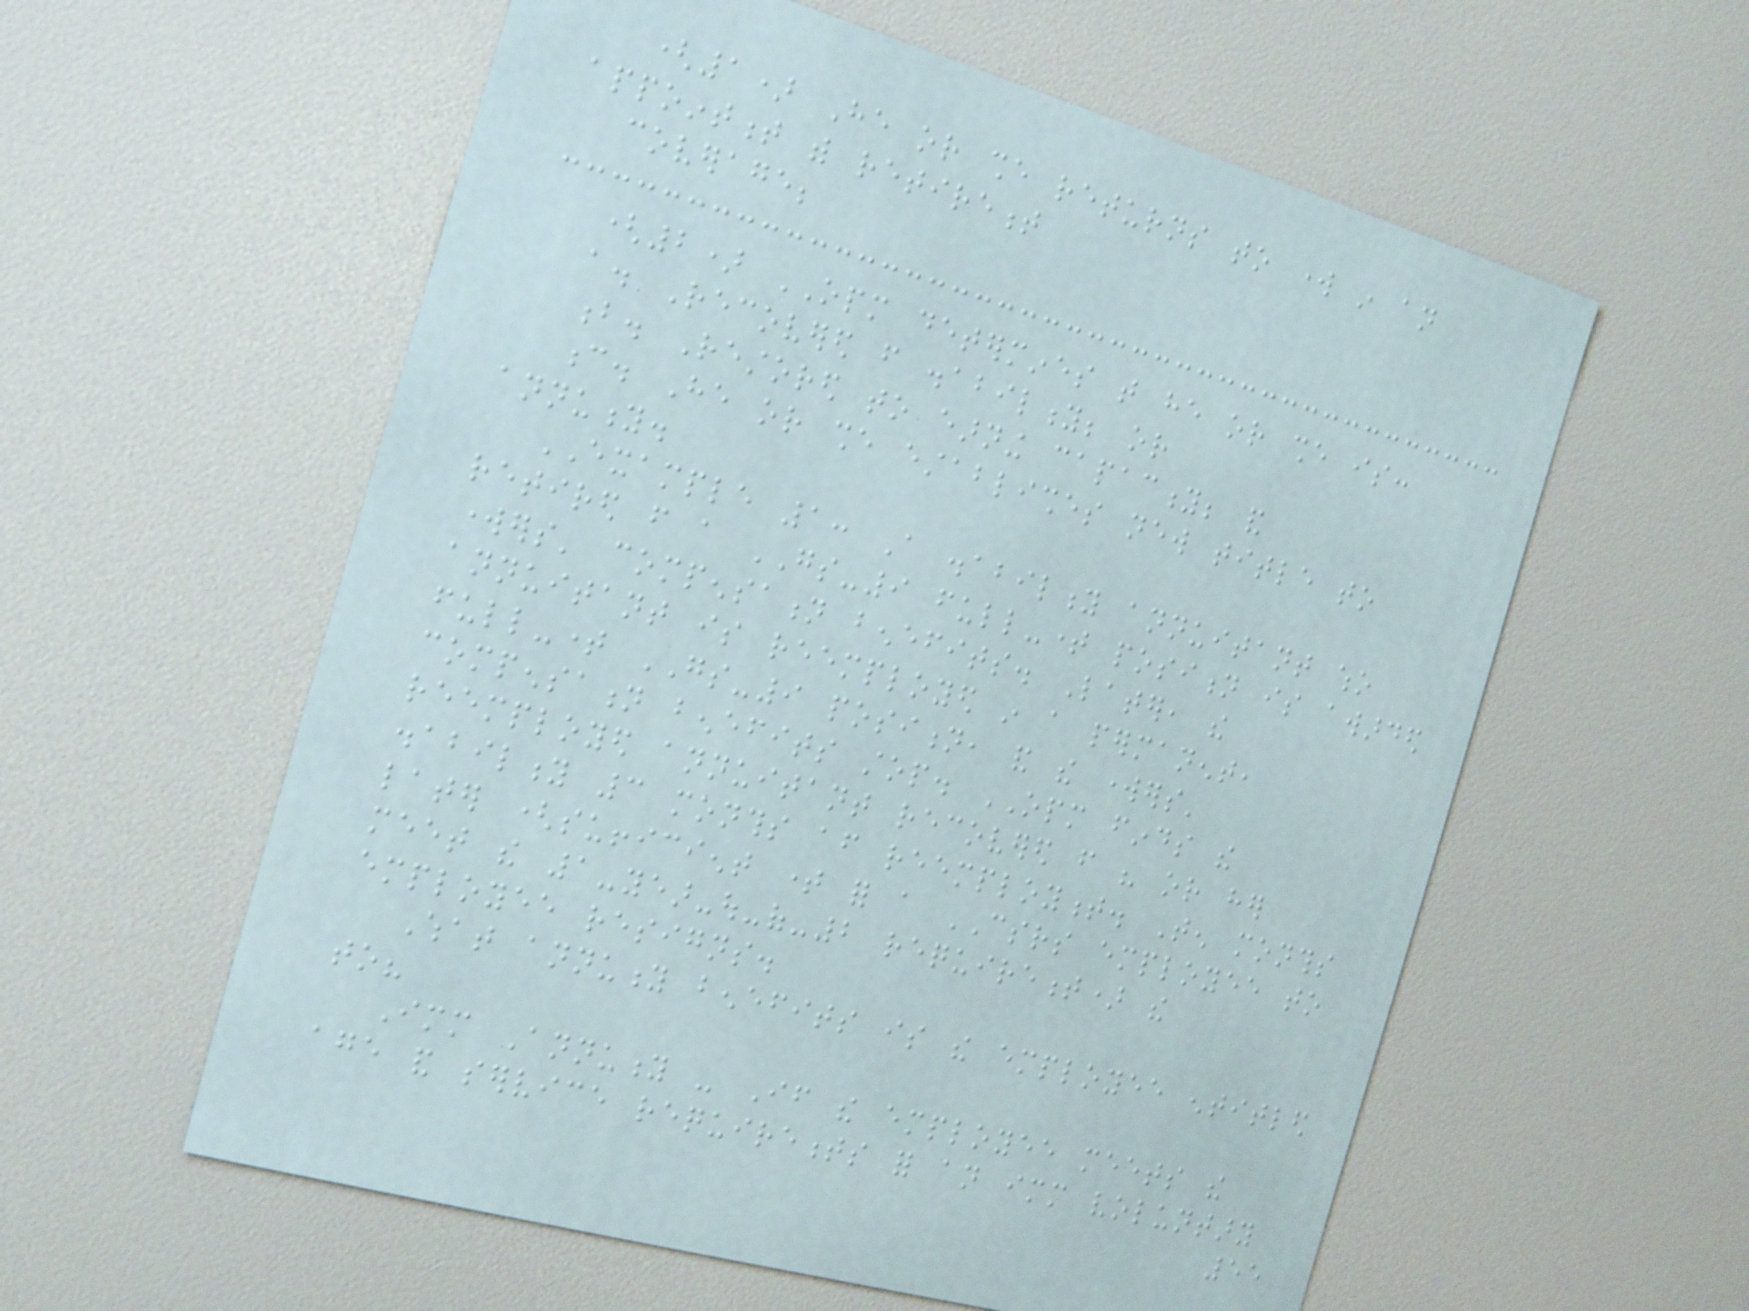(1) He or she returns to work in an
appointment with retirement
coverage;
(2) OPM determines that he or she is:
a. Recovered from disability; or
b. Restored to earning capacity; and
c. He or she establishes new title to
annuity.
EXAMPLE 1: A disability annuitant who
retired from a GS-9 full-time position is awarded
workers' compensation benefits. Later, the
annuitant is reemployed in a permanent,
full-time GS-9 position, and the workers'
compensation benefits stop. OPM finds the
reemployed annuitant recovered from his or her
disability 3 months after reemployment. Ten months
later (sufficient time for a CSRS employee to
meet the 1-year-out-of-2 requirement) the
employee resigns.
What annuity benefits is the employee entitled
to?
Immediate Annuity - If the employee meets the
age and service requirements for an immediate voluntary
55
